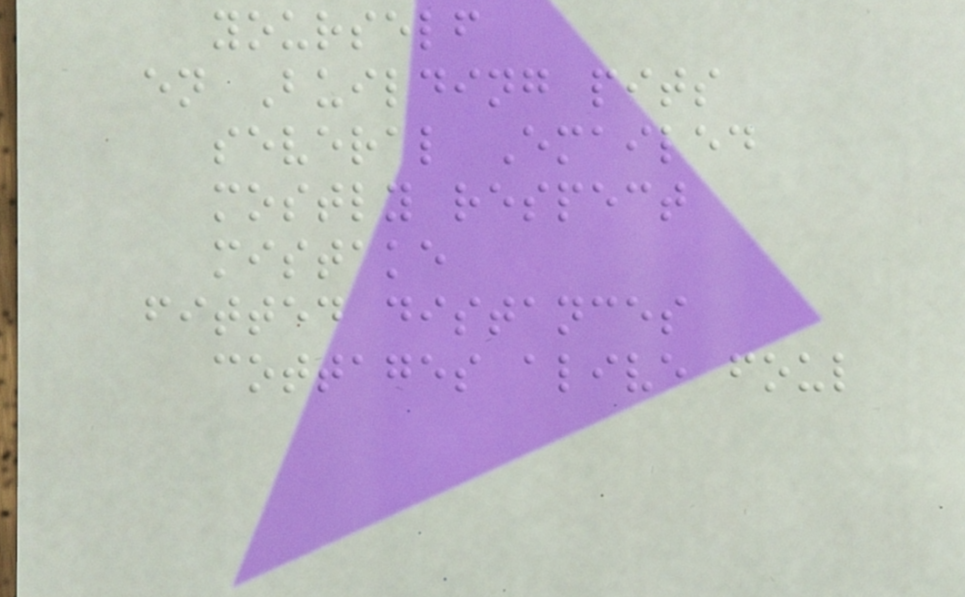yourself
en Building pits
several Emailed
mostly respect
mistake
fitted distances
cottages alive foul
